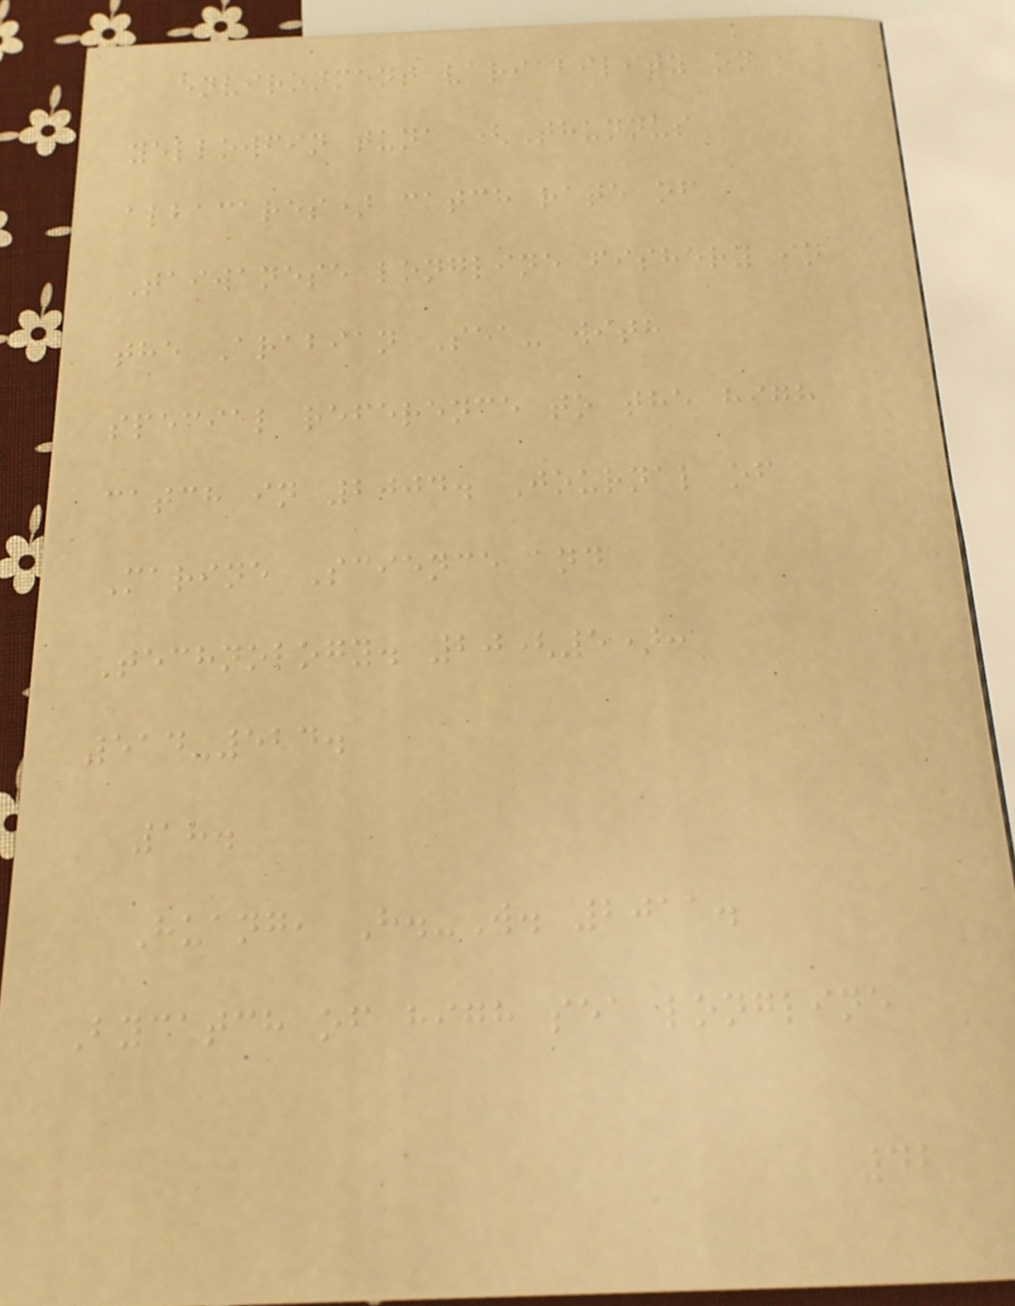environment variability on
yellowfin tuna (Thunnus
albacares) catch rate of
Taiwanese longline fishery in
the Arabian Sea- with
special reference to the high
catch in 2004. Journal of
Marine Science and
Technology. 20(5):
514-524.
18.
Huang, H.-W. 2011.
Bycatch of high sea longline
42
